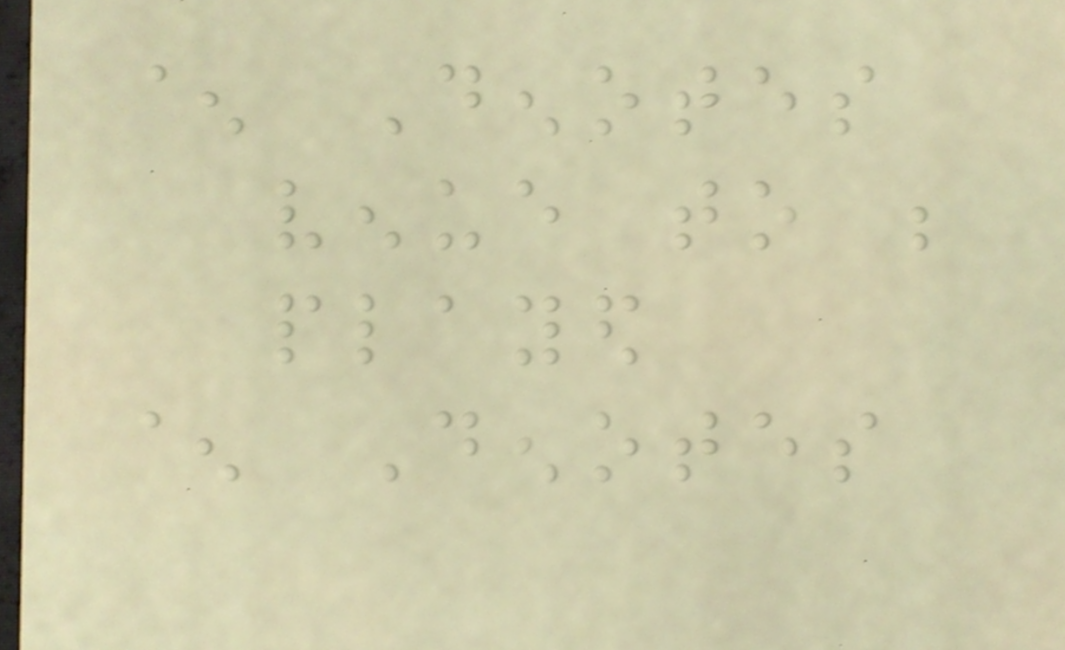^ Denotes
venue to be
played
^ Denotes
